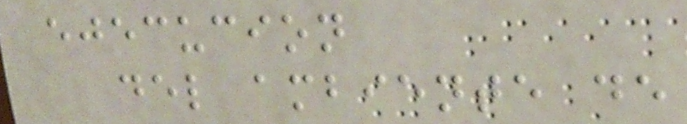ejecucion
del ambiente de
